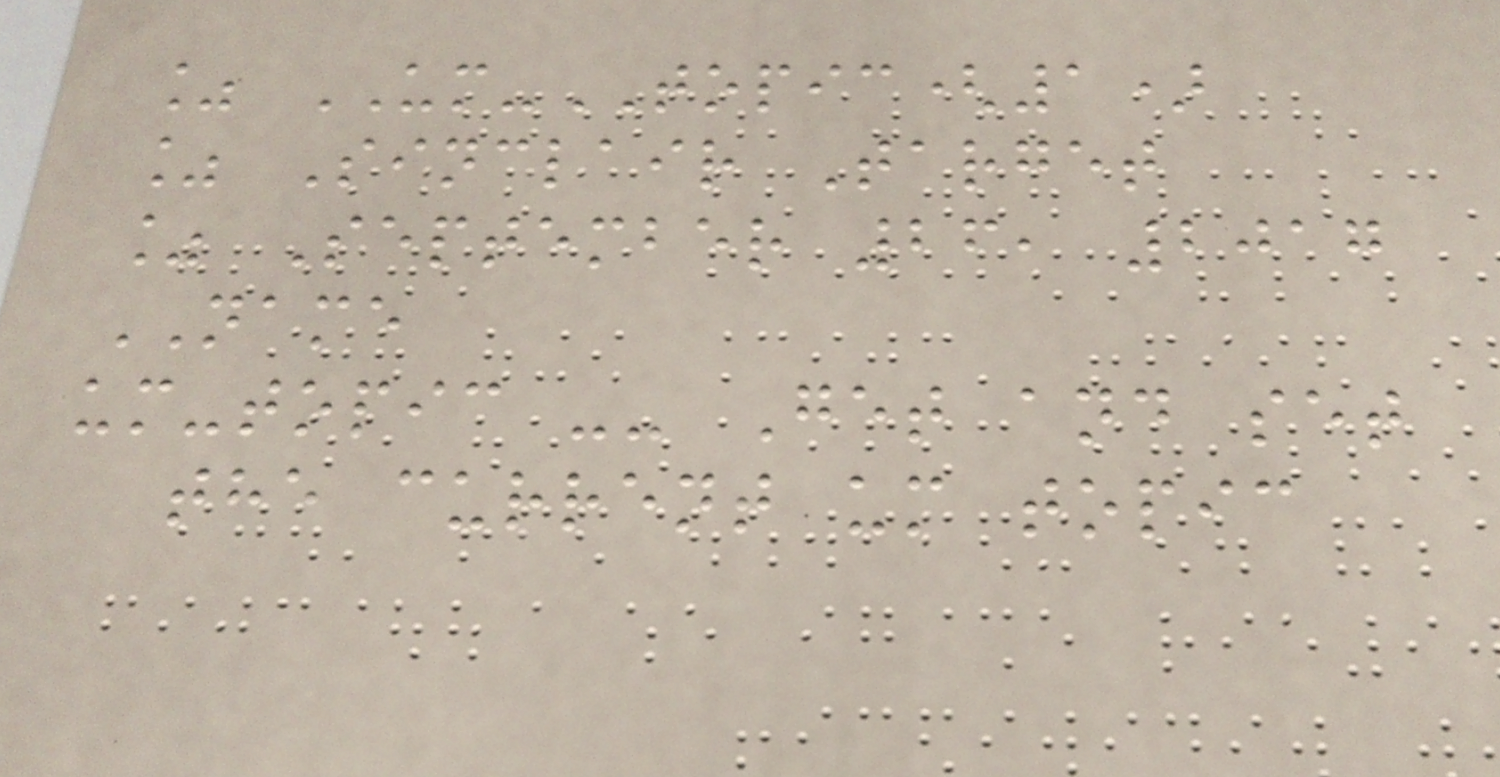% UM-TOPIC(1)
% Sinclair Target
% September 26, 2017
NAME
um-topic -- Get and set
the current um topic
